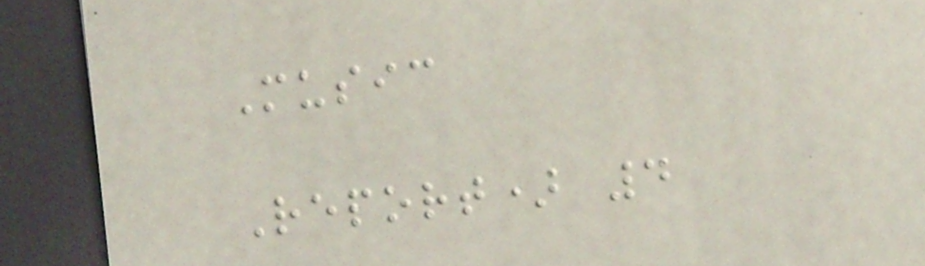Music
Report) 4
